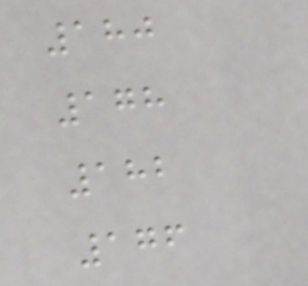180
178
182
176
